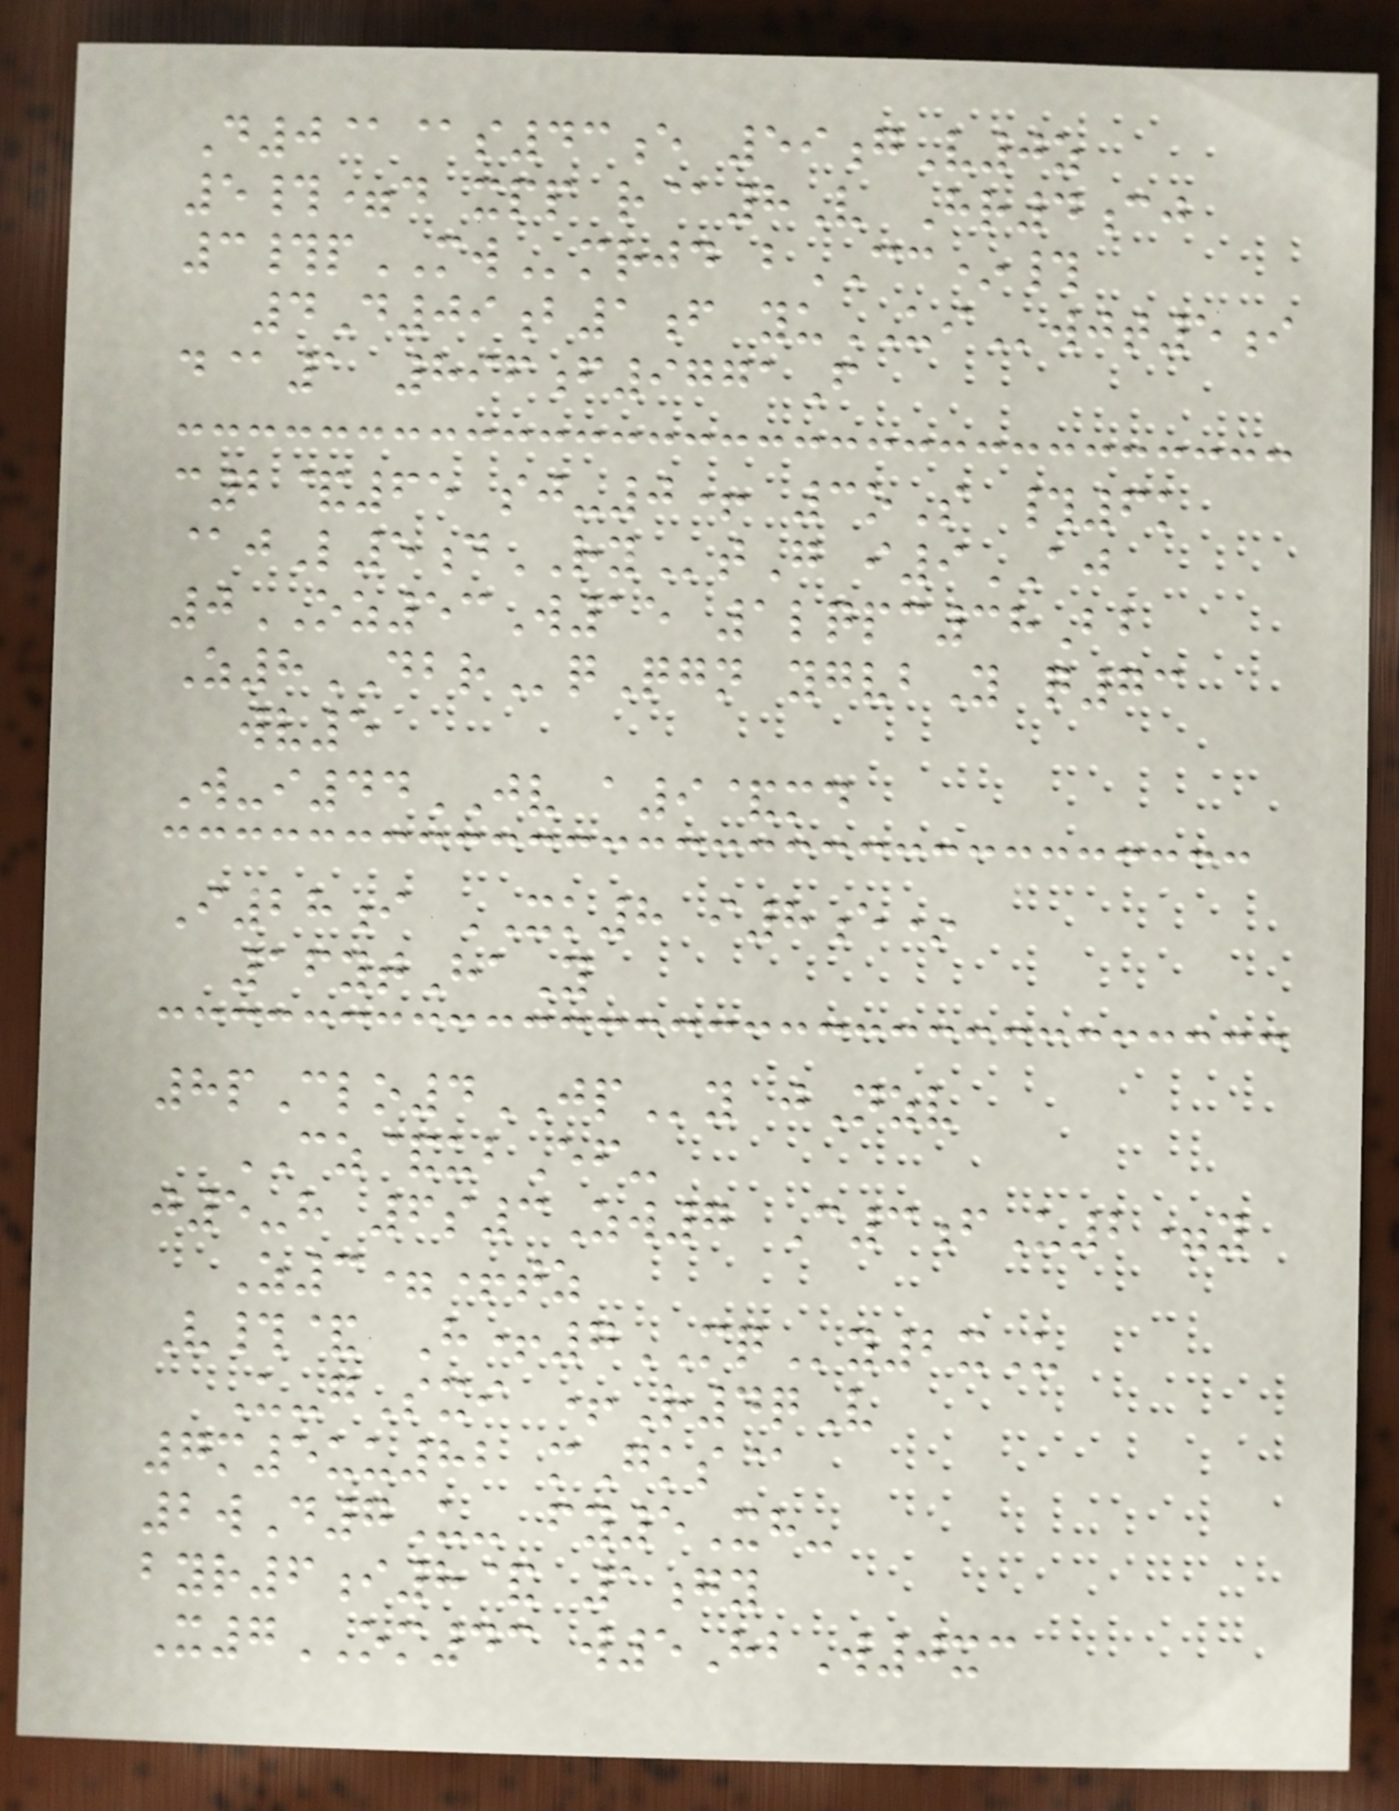D0@@s43e 59gV0z
5#=d xpp r@8V Hr4cj
3#pMWmrjd bCC*#
4D09b1f yuUIwjt5i
d@1 896f9771F
c2&65 sj-0+ 3oS #6k
@jL5dRYtG i9AJ
0OZ53W15 1lqpc38Bb
Z8DBRqQgn ygvbY q73
wv5
W-i44JV a9&md
I28i XK8 i8e*
16ytHaY
8pClo4JPy jNzv
CZ&ubEf-
j5-h 6s3Zw7 C3fU2=y
Z3=+tz
V#& H+7MQy2xU
U-gSxi +R4qV
7m5uu82 mGks@
2wD7U- fy5Xh-
byr6i8& 1gy
X7OM43 w5HbW0xc
